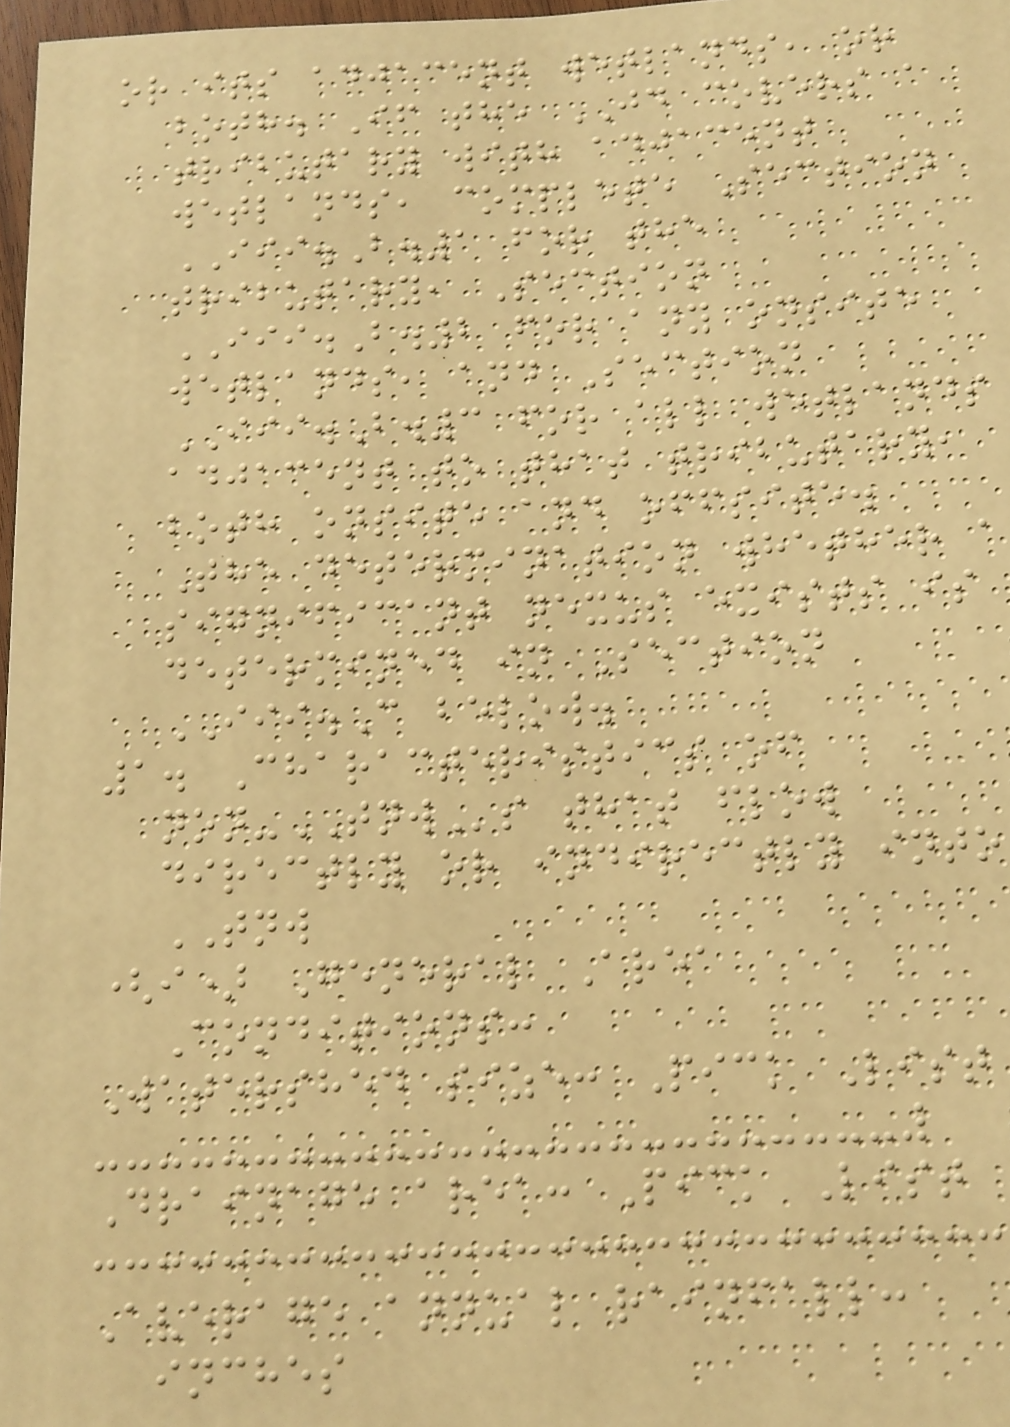or its adjacent wetlands, or
both. If the JD covers a
tributary with adjacent
wetlands, complete Section
III.B.1 for the
tributary, Section
III.B.2 for any onsite
wetlands, and Section
III.B.3 for all wetlands
adjacent to that tributary,
both onsite and offsite.
The determination whether a
significant nexus exists is
determined in Section
III.C below.
1. Characteristics of
non-TNWs that flow
directly or indirectly into
TNW
(i) General Area
Conditions:
Watershed size: Pick List
Drainage area: Pick List
Average annual rainfall:
inches
